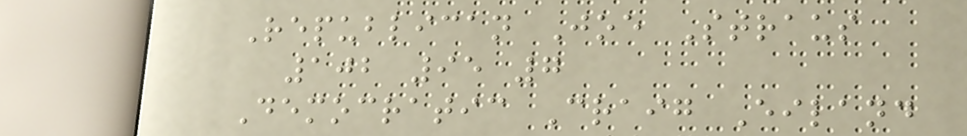Republican Joe Straus
102 95 7
Democratic Craig Eiland
